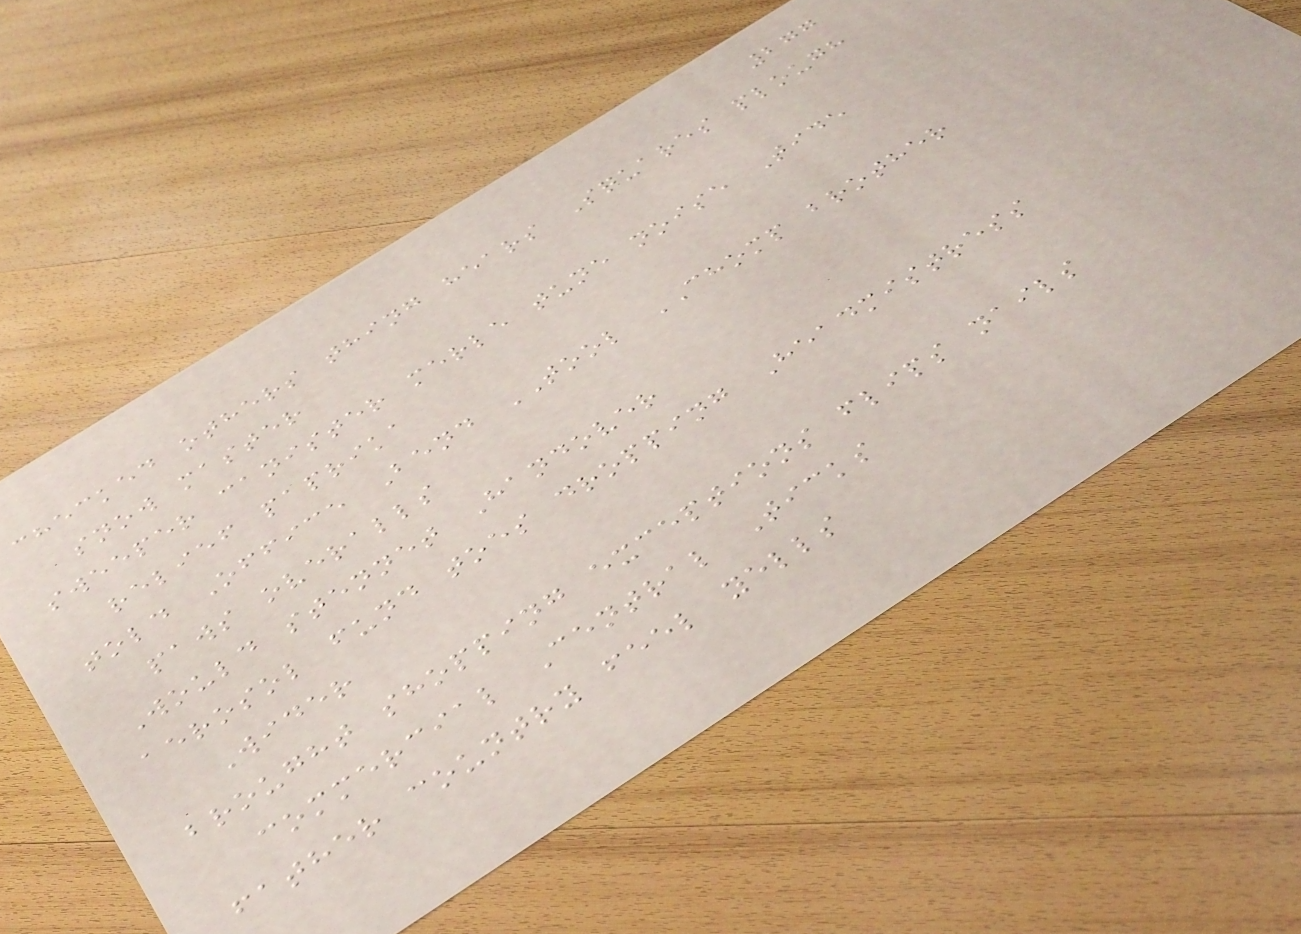277
checked others thing hears Squares plough
snow master
sweeper canister merle tune noise Tide
relief paprika
told Office Bend TOOL CHOMP brother
paws overalls
Would stennet Handover
aerosol fund toes dropping Headmistress
Wider
brought shopping exceptions flips nails
commercial Central Ticks
father country feel yells
